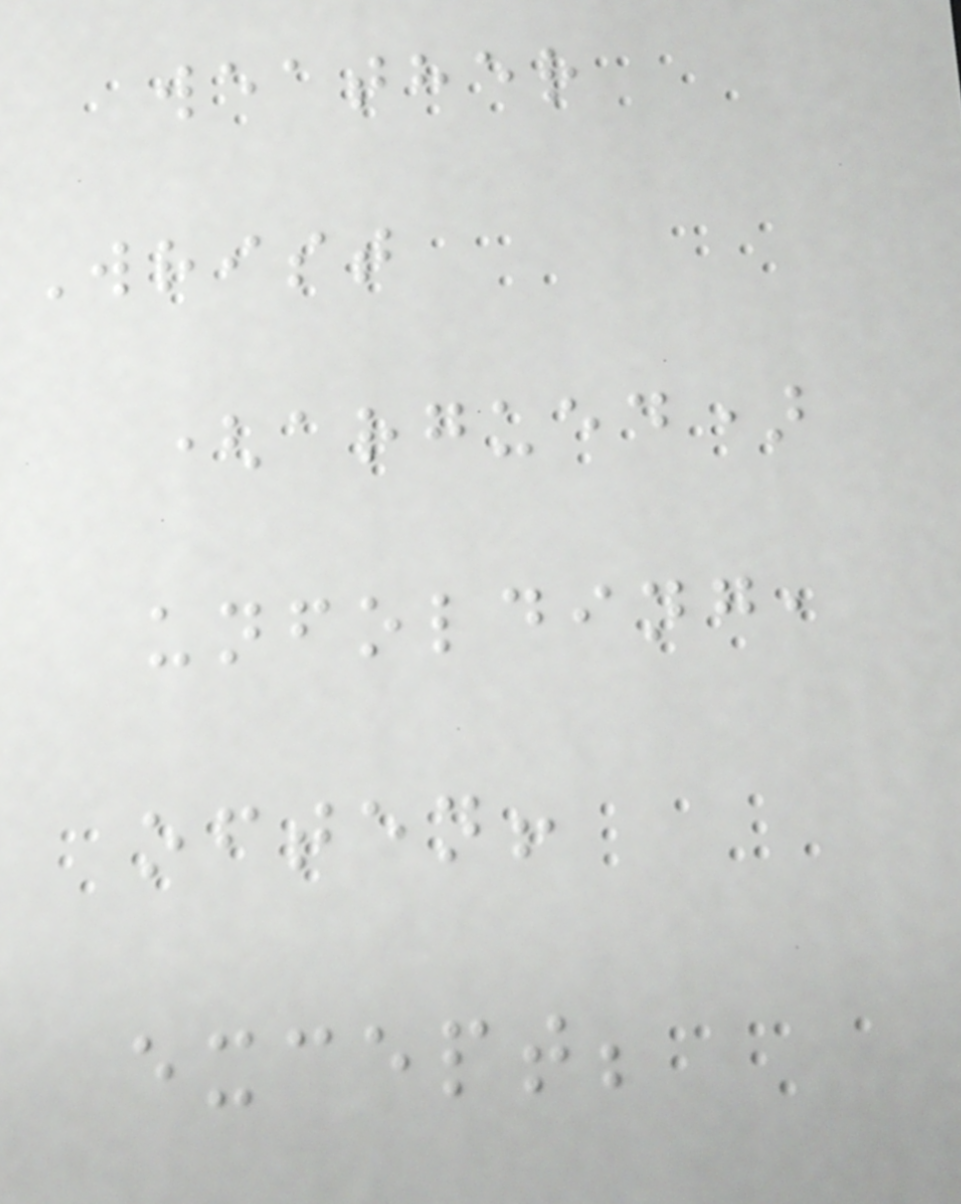weather
Wrist
(argued)
unfolding,
often!
except;
